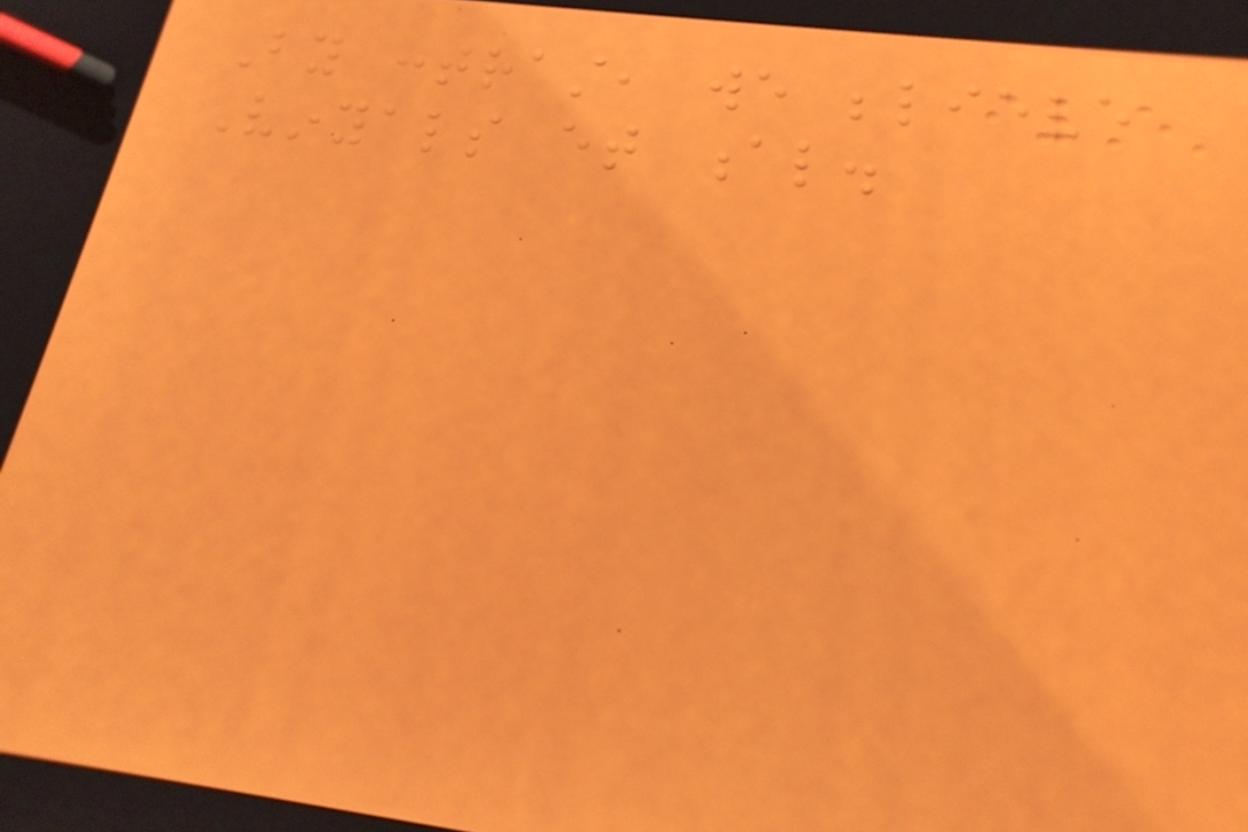By contrast, we believe
Vinyals et al.
